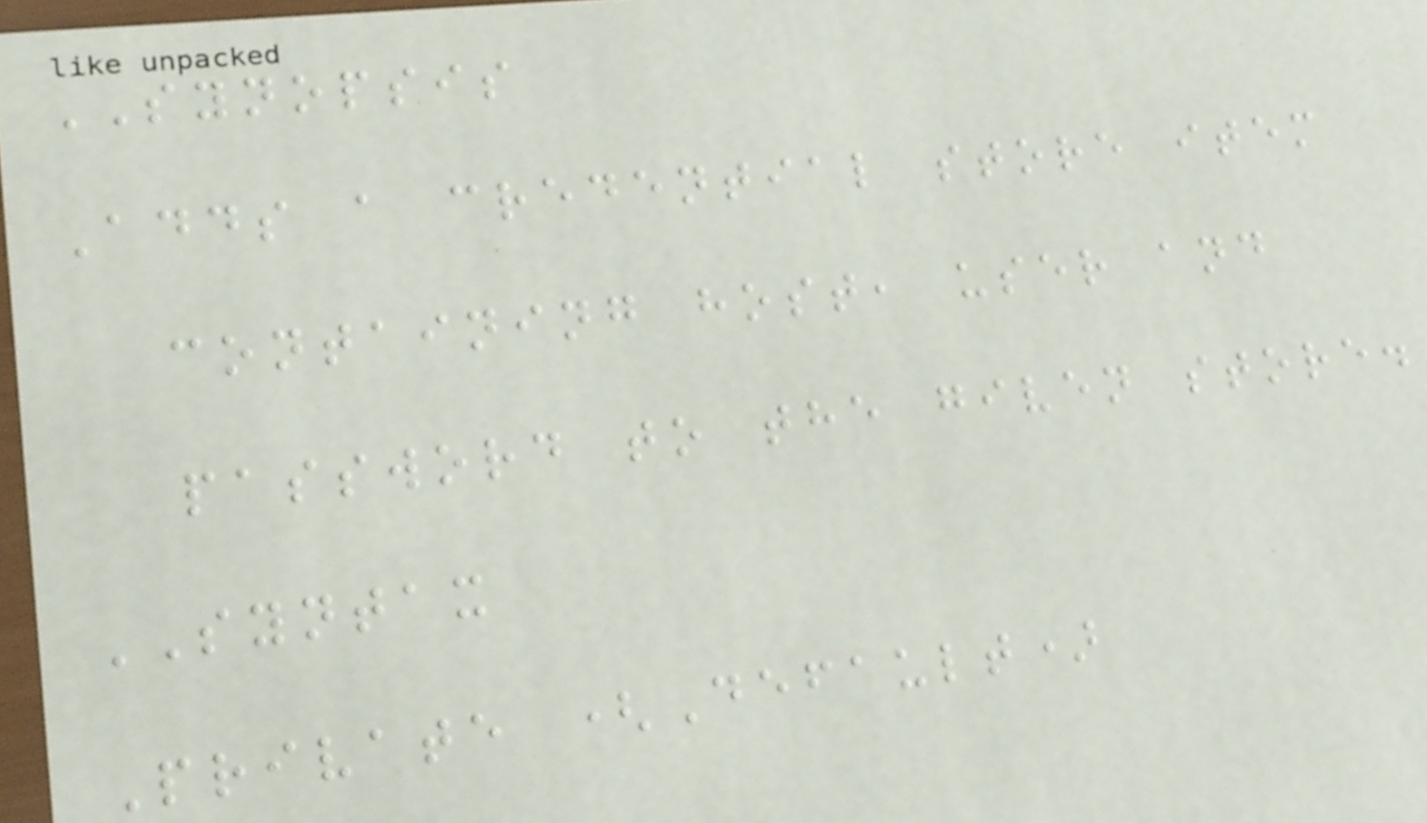SYNOPSIS
Adds a credential store item
containing host, user and
password to the given store.
SYNTAX
Private (Default)
